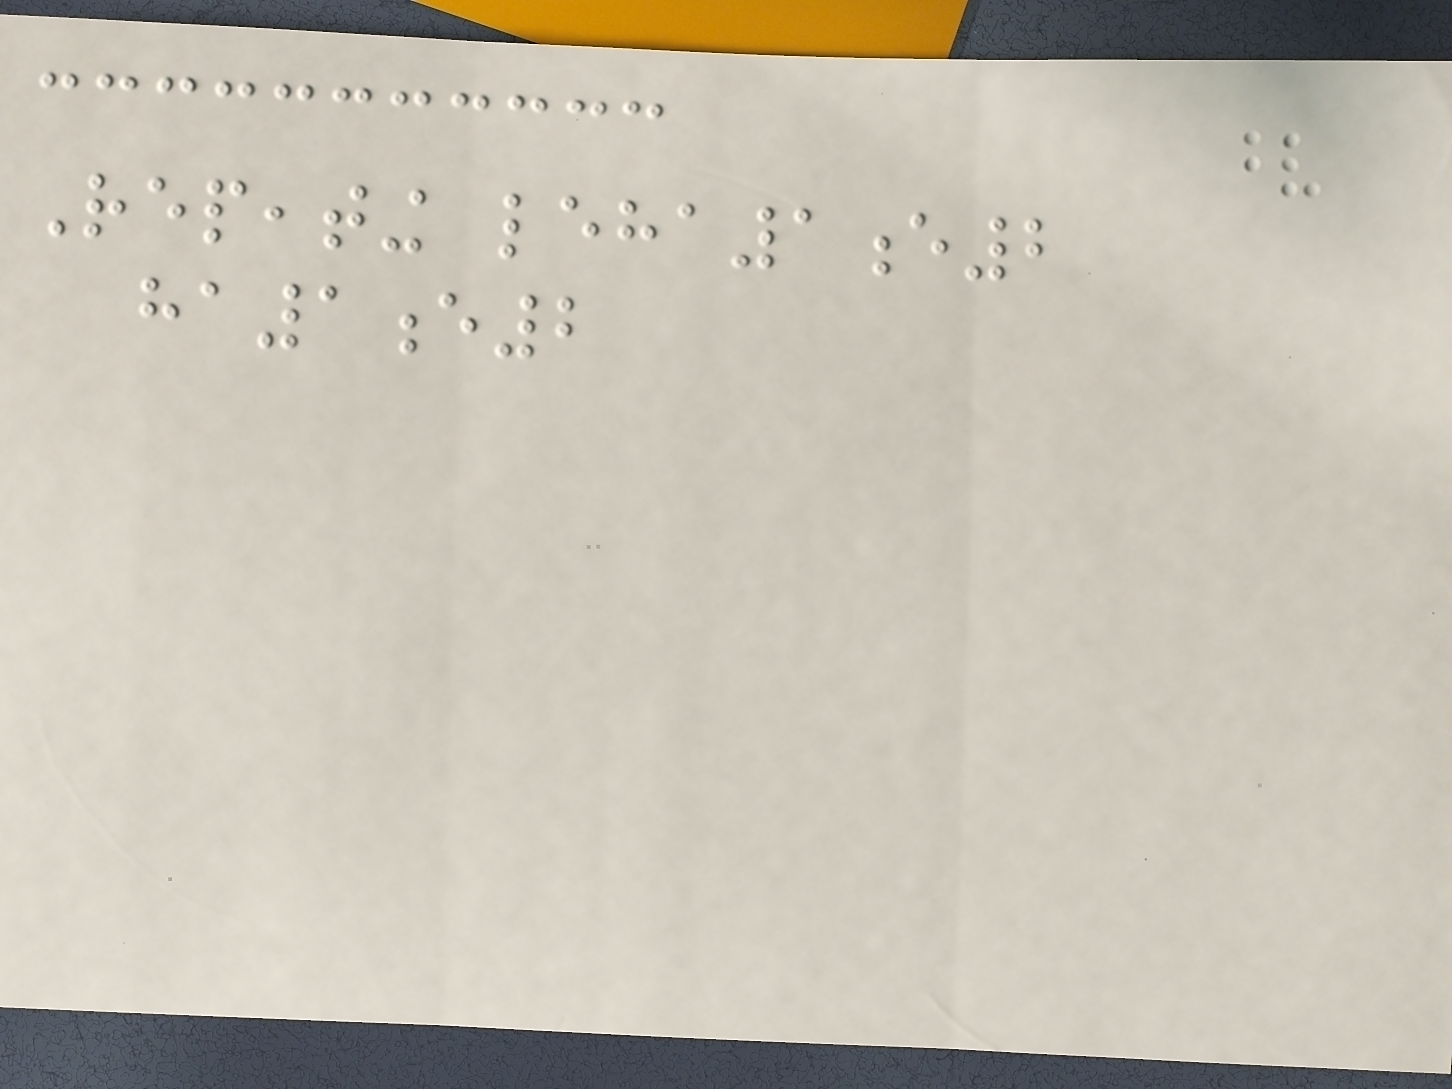Repeating leha1e2
ha1e2
